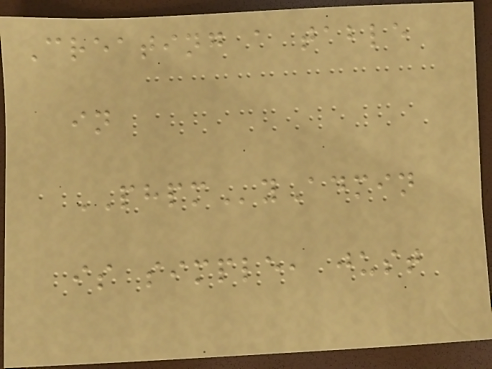Creating a table
in
PHPMyAdmin
is simple, just
